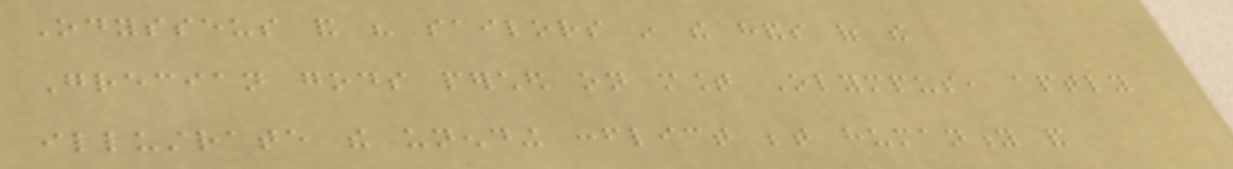Odysseus and his sailors in the hands of the
Grecian gods perched on mount Olympus, aptly
illustrate the unending conflict between humanity and
